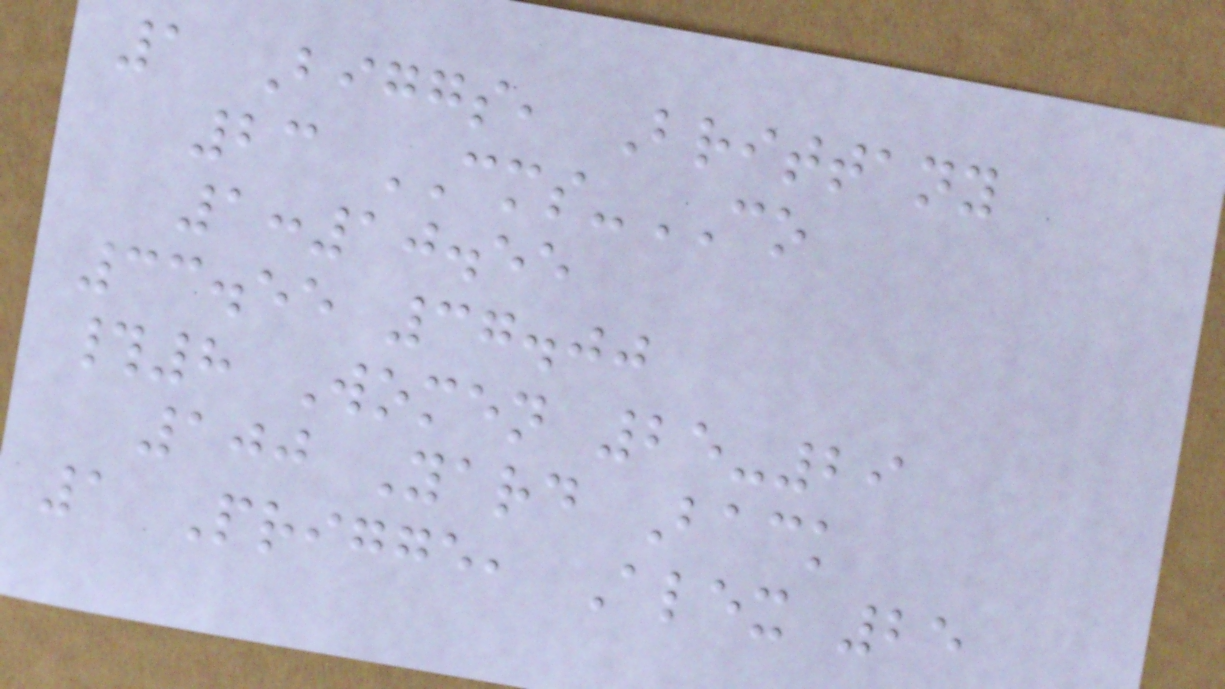1 Biggs, Brittany
23 CMS-CO
1:10.55
33.55 37.00
#8 Women 25-29
100 Yard Back
1 Prigge, Alex 25
